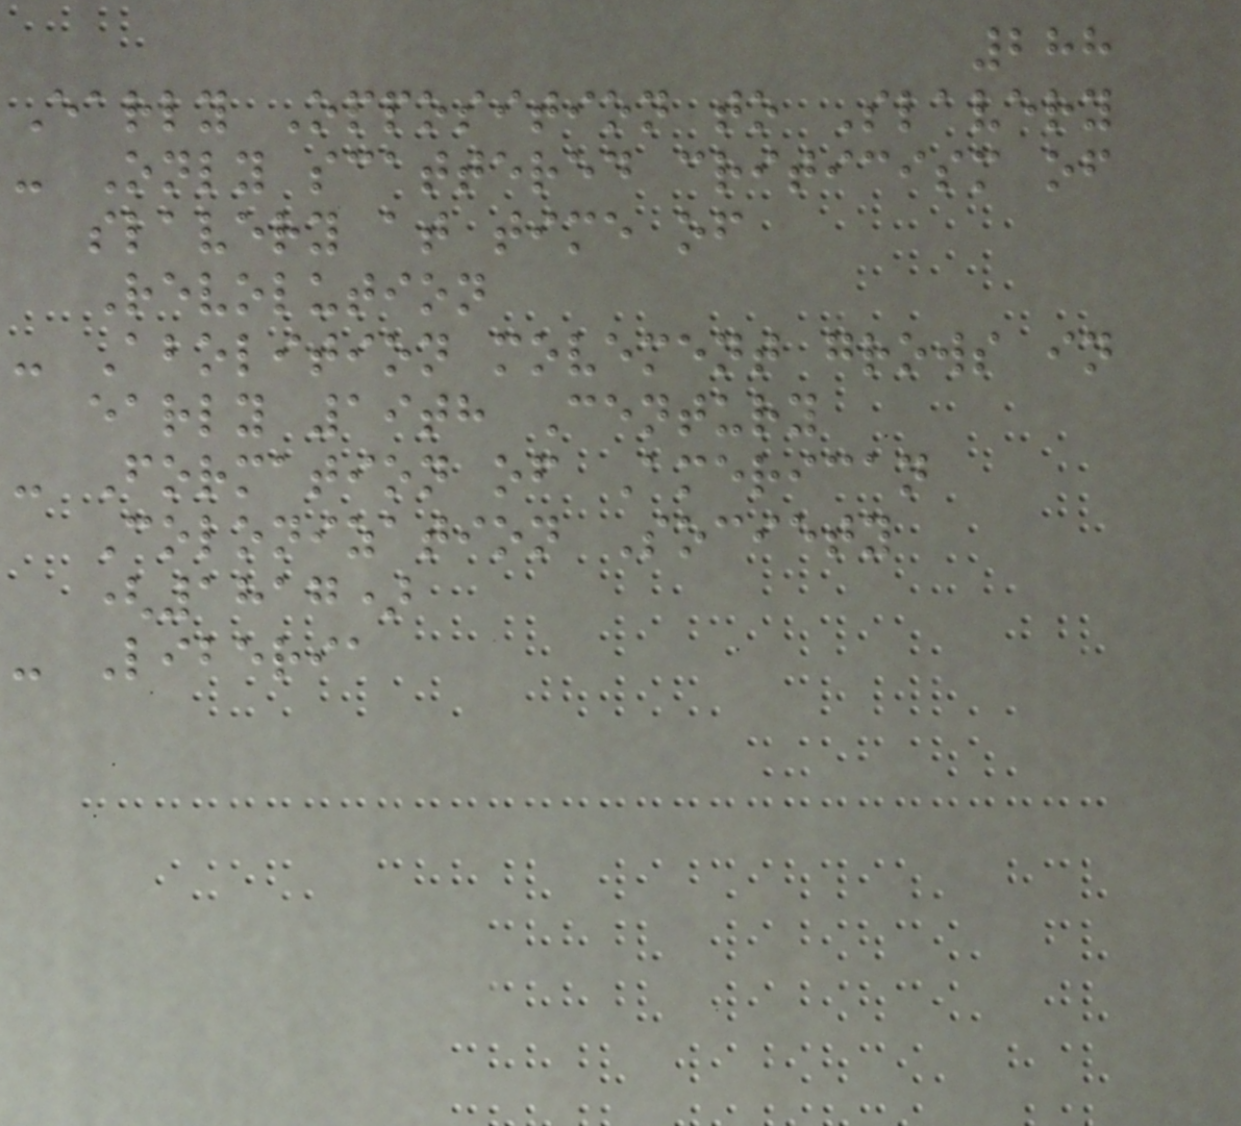288
Early Opposition to Slavery
- Only scattered criticism of
slavery at time of
Revolution
- Abolition movement grows in
early 19th Century
- Formation of American
Colonization Society
(1817)
- Liberia
